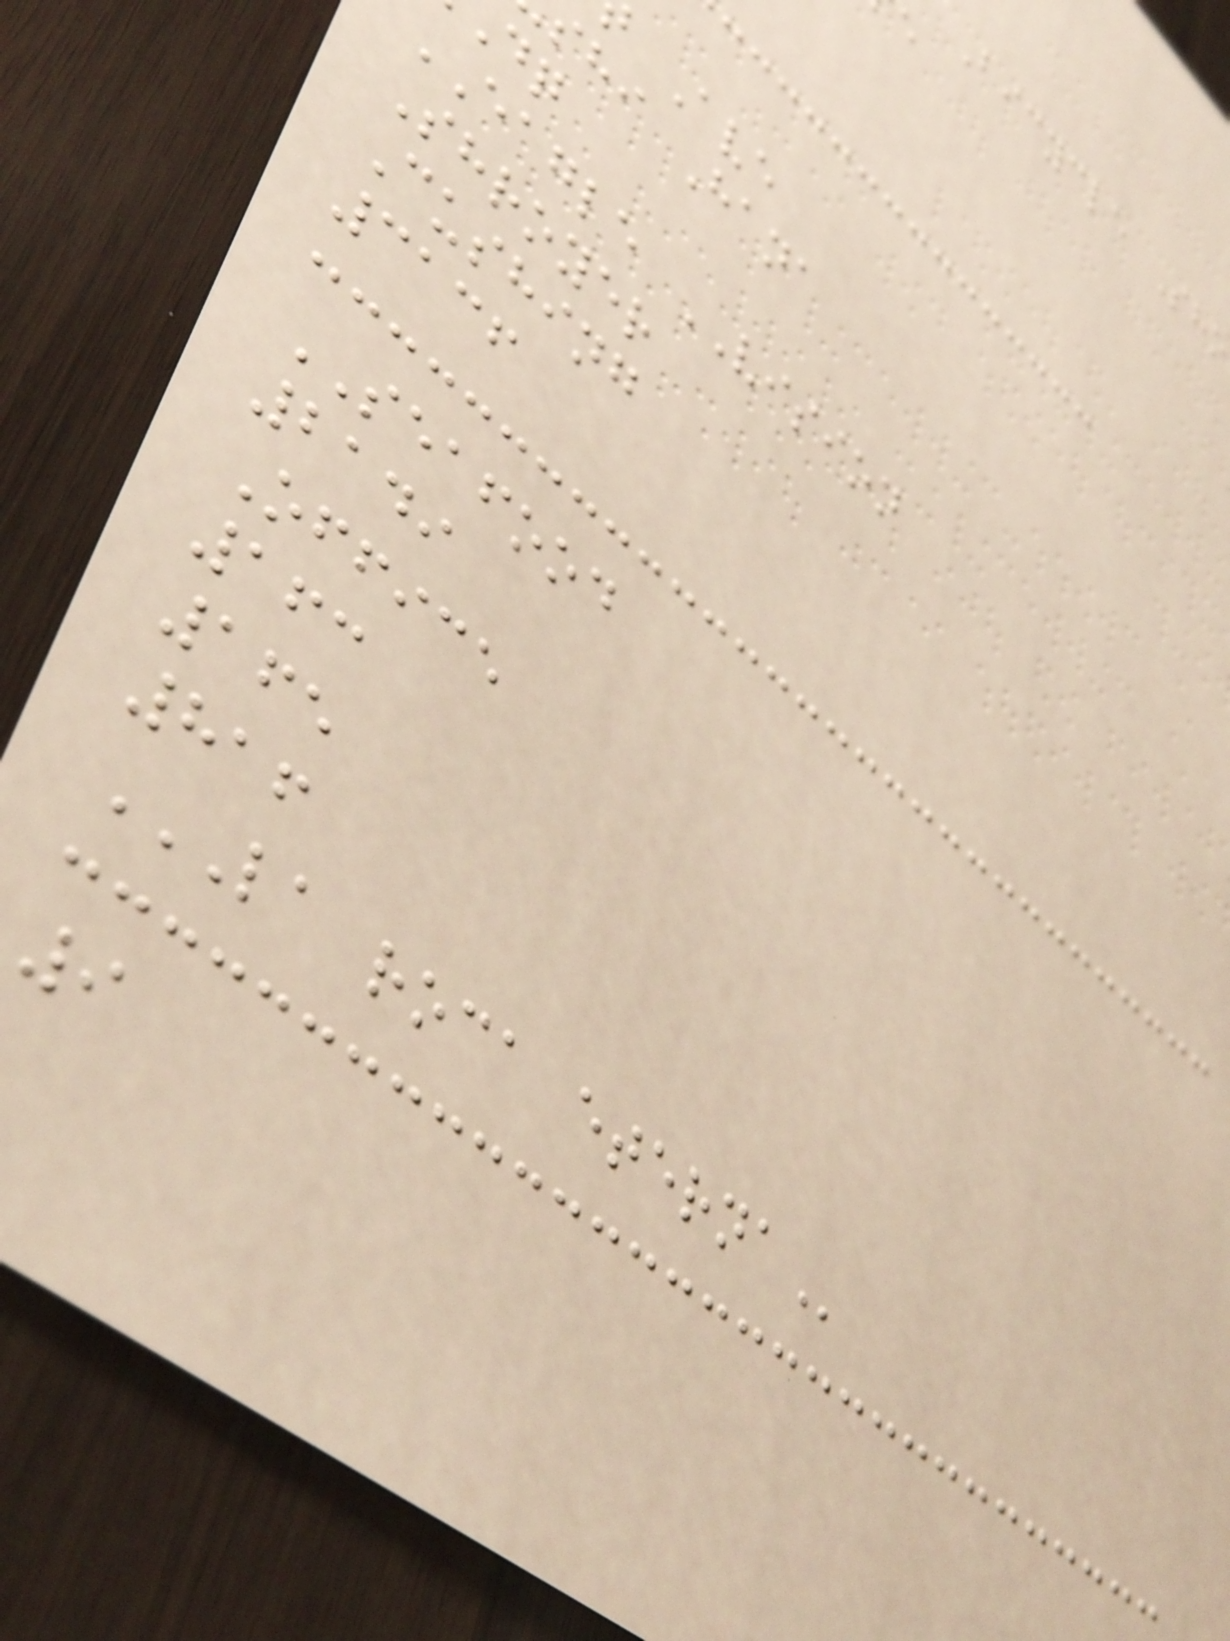Bicycle Sho
Ave
shi Hana
EAGLE VISION
Shroyer
Cushing
3136
SEAFOOD
2149
Office
163
165
816
LA ROCA ETERNA
9
